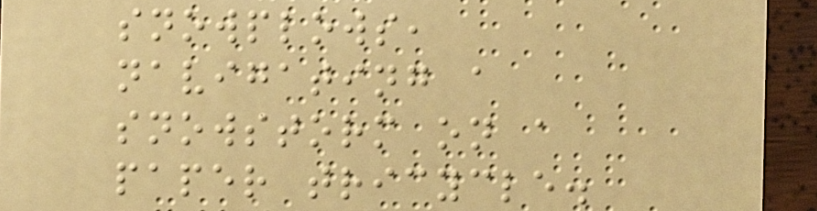snowplows,
navigating a
snowstorm on a
paper tricycle.
